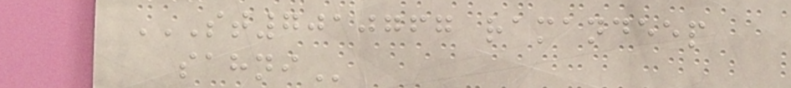ST7010767 RAMANDEEP
SAHNI
